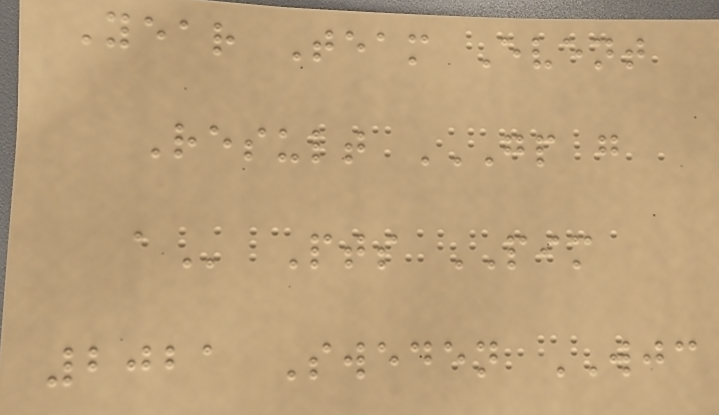Year Team Event
Result GP G
A Pts PIM
2021 Sweden WJC
